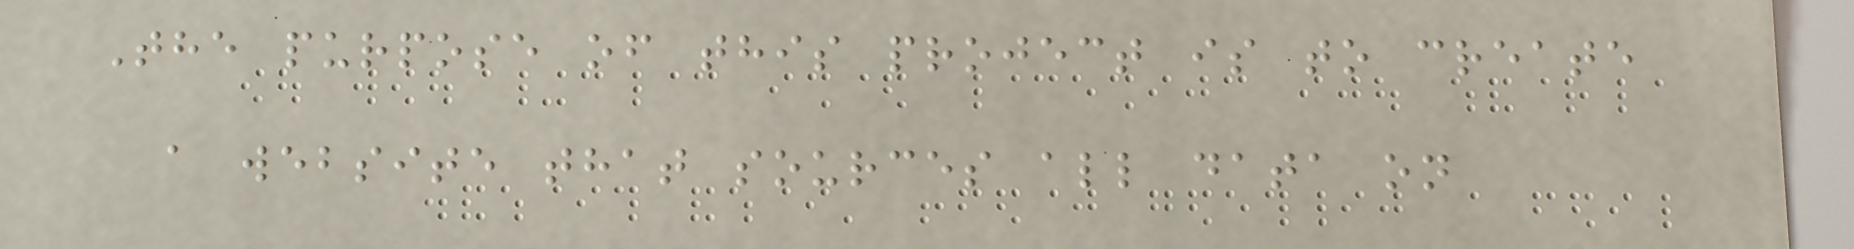The purpose of this project is to create
a website that sources all data on
